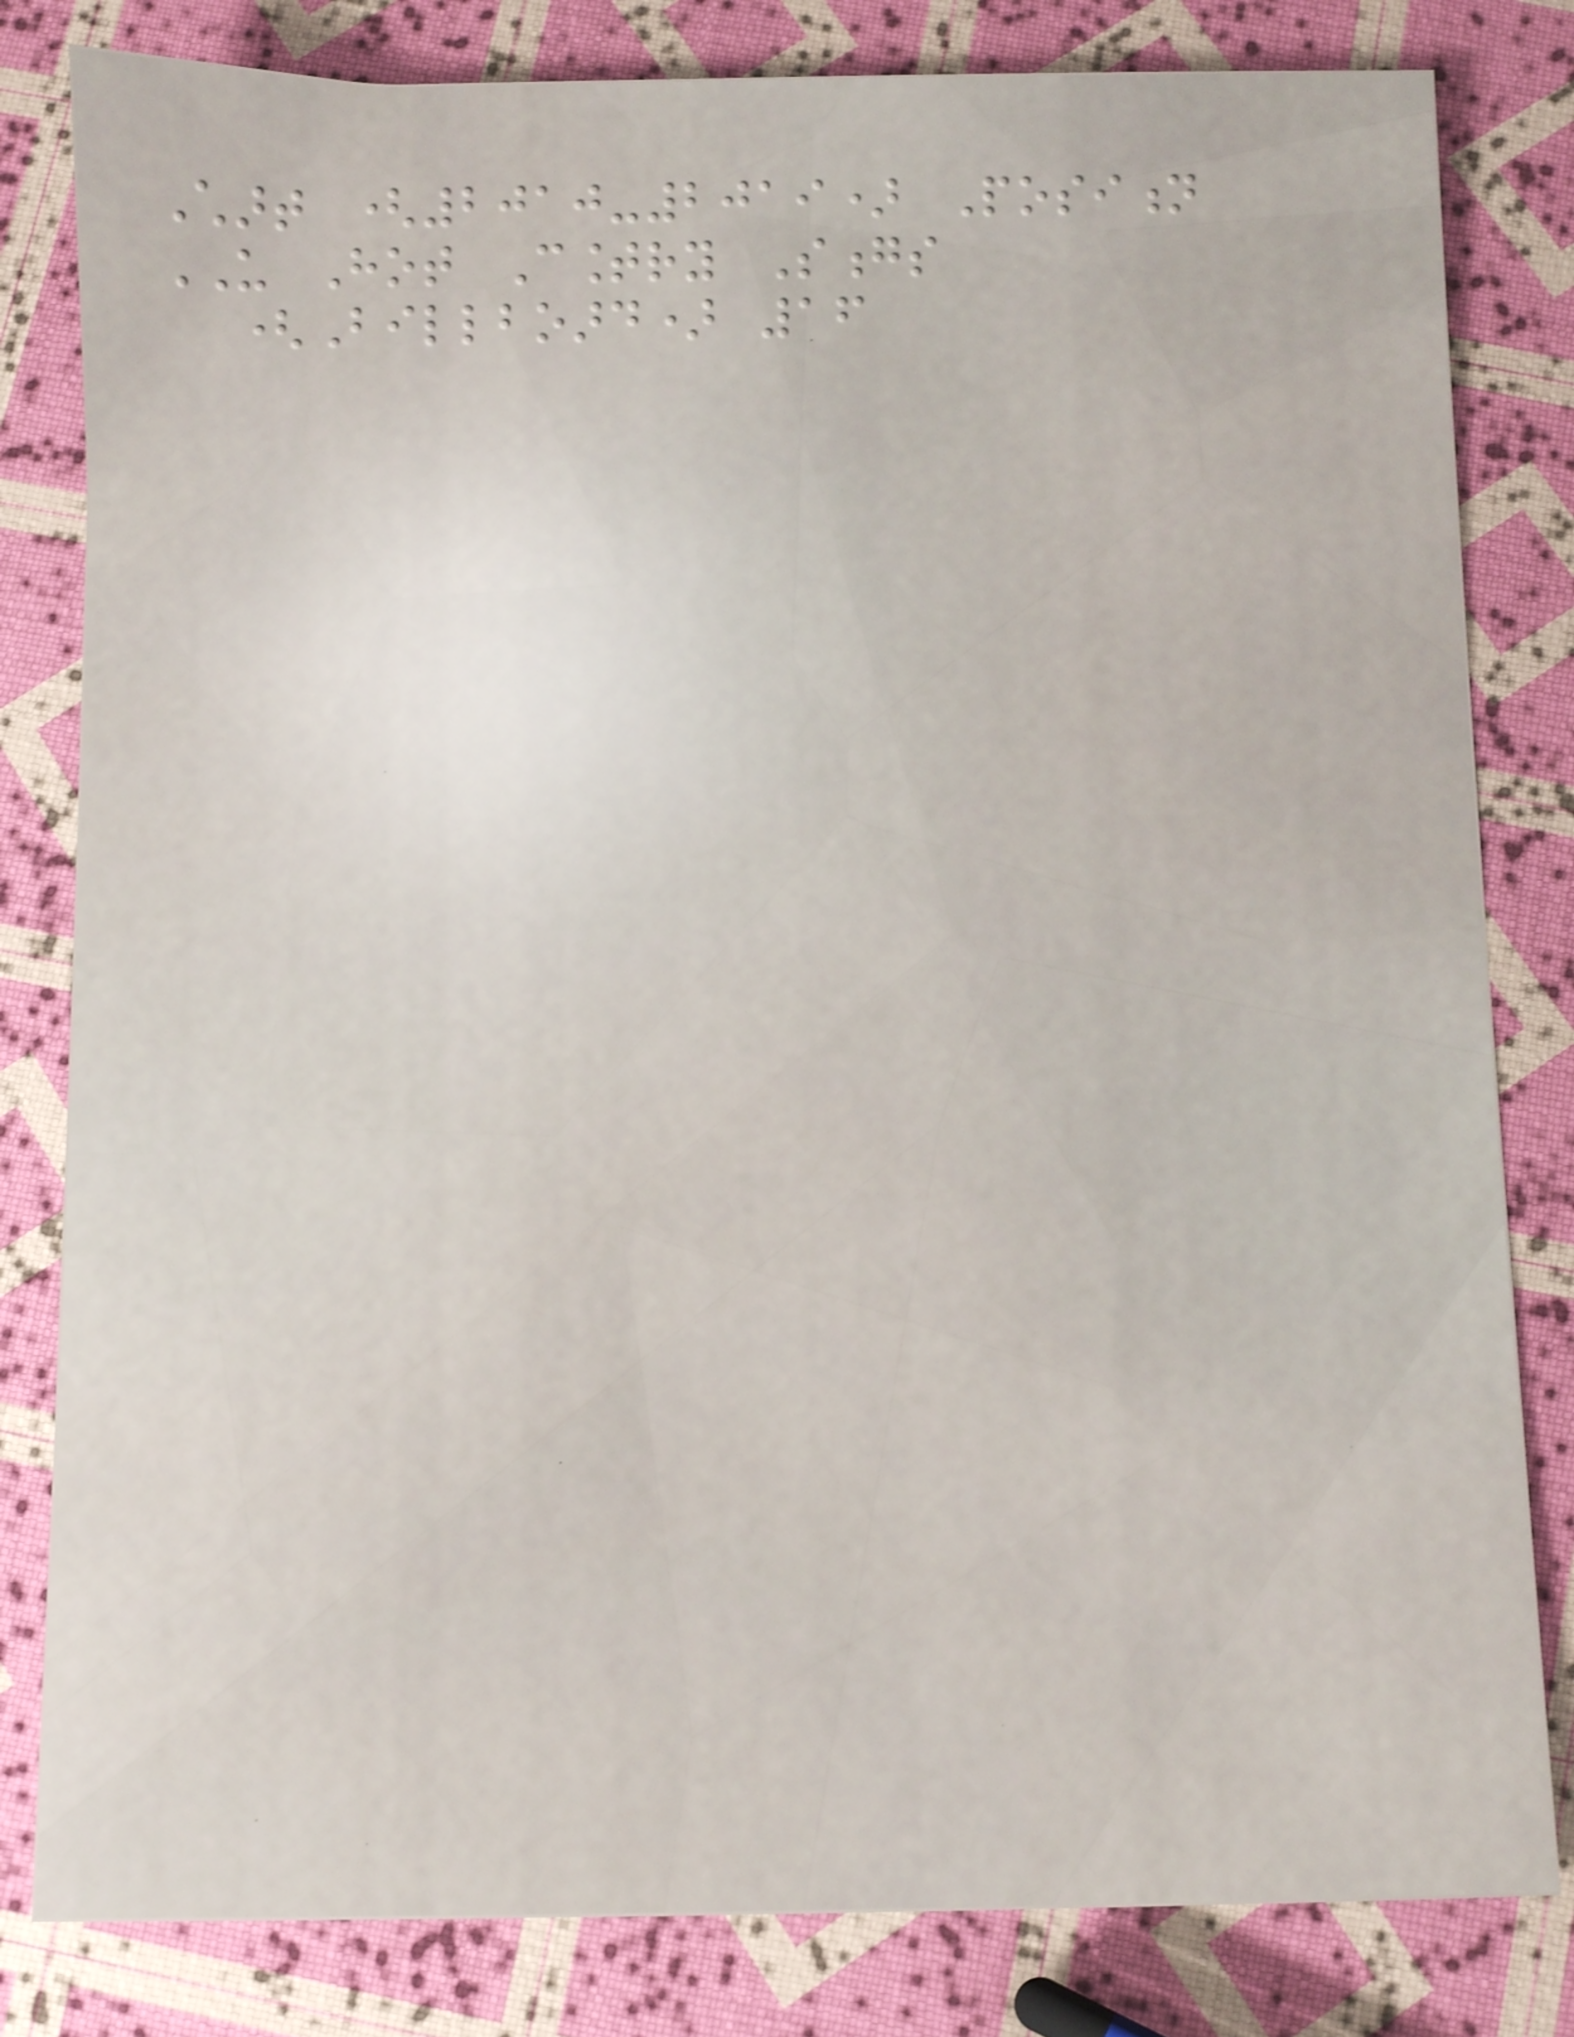Chart (2010-2019) Position
US Hot Country Songs
(Billboard) 16
